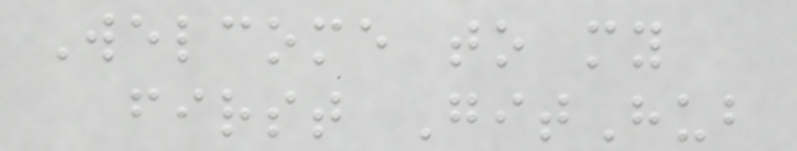Welcome to my
first GitHub
